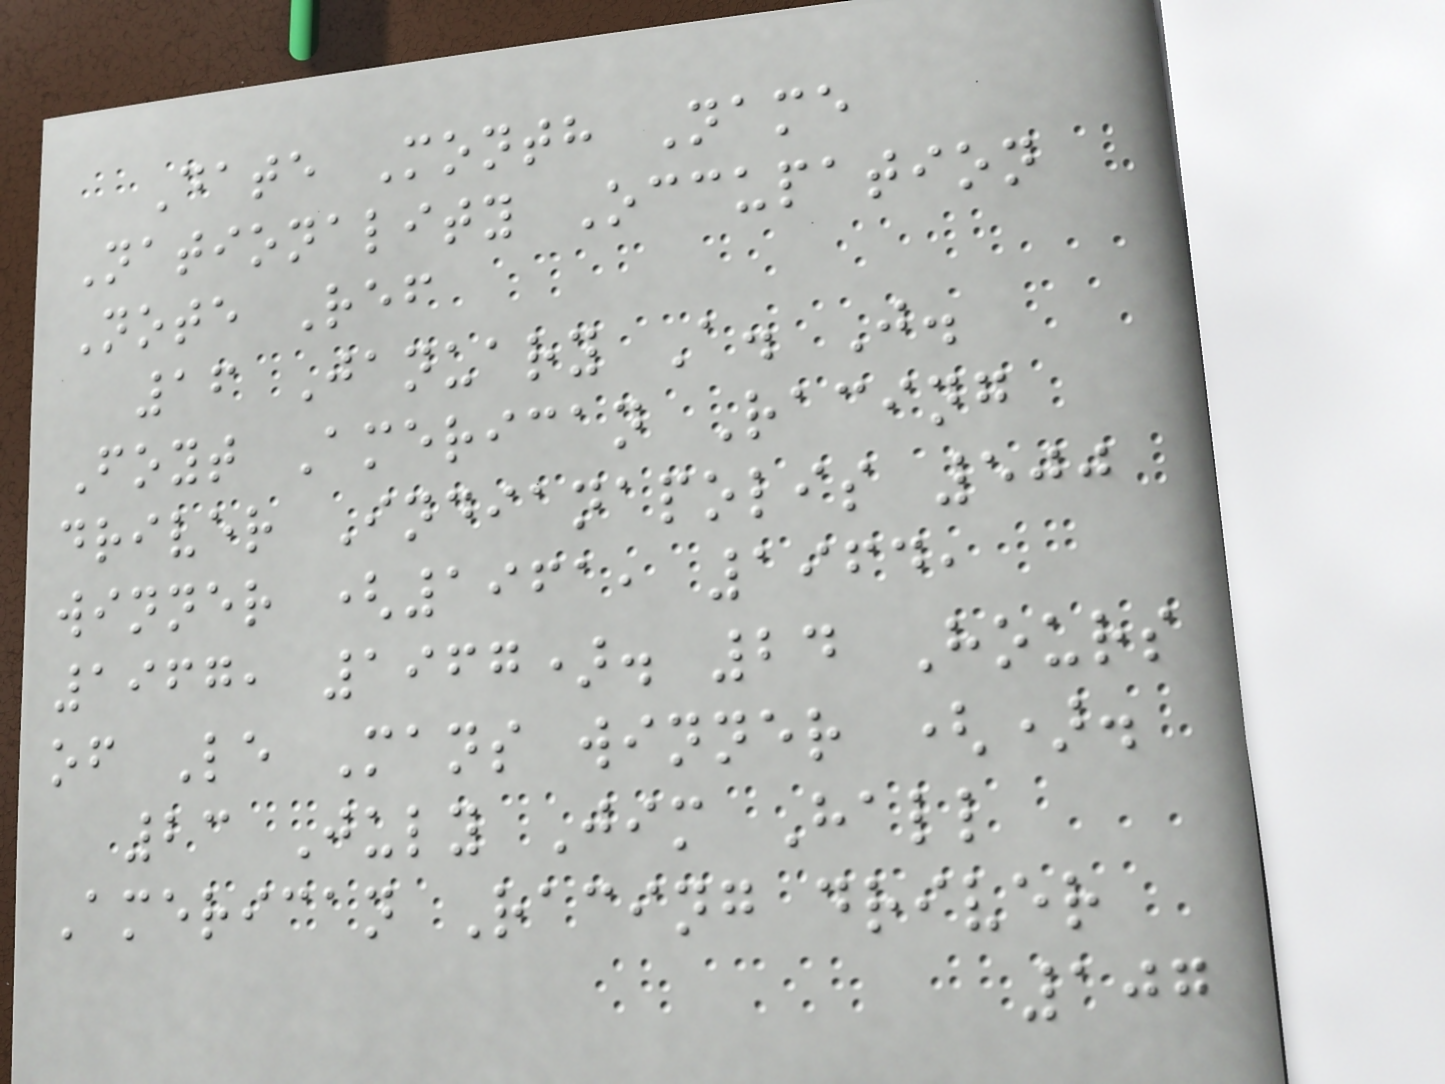Date Month Name
Nationality Occupation
Note Ref
16 January A. J.
Foyt American Racing
driver Indianapolis 500
winner (1961, 1964,
1967, 1967). 24 Hours
of Le Mans winner ().
23 July Jim Hall
American Racing driver
107
